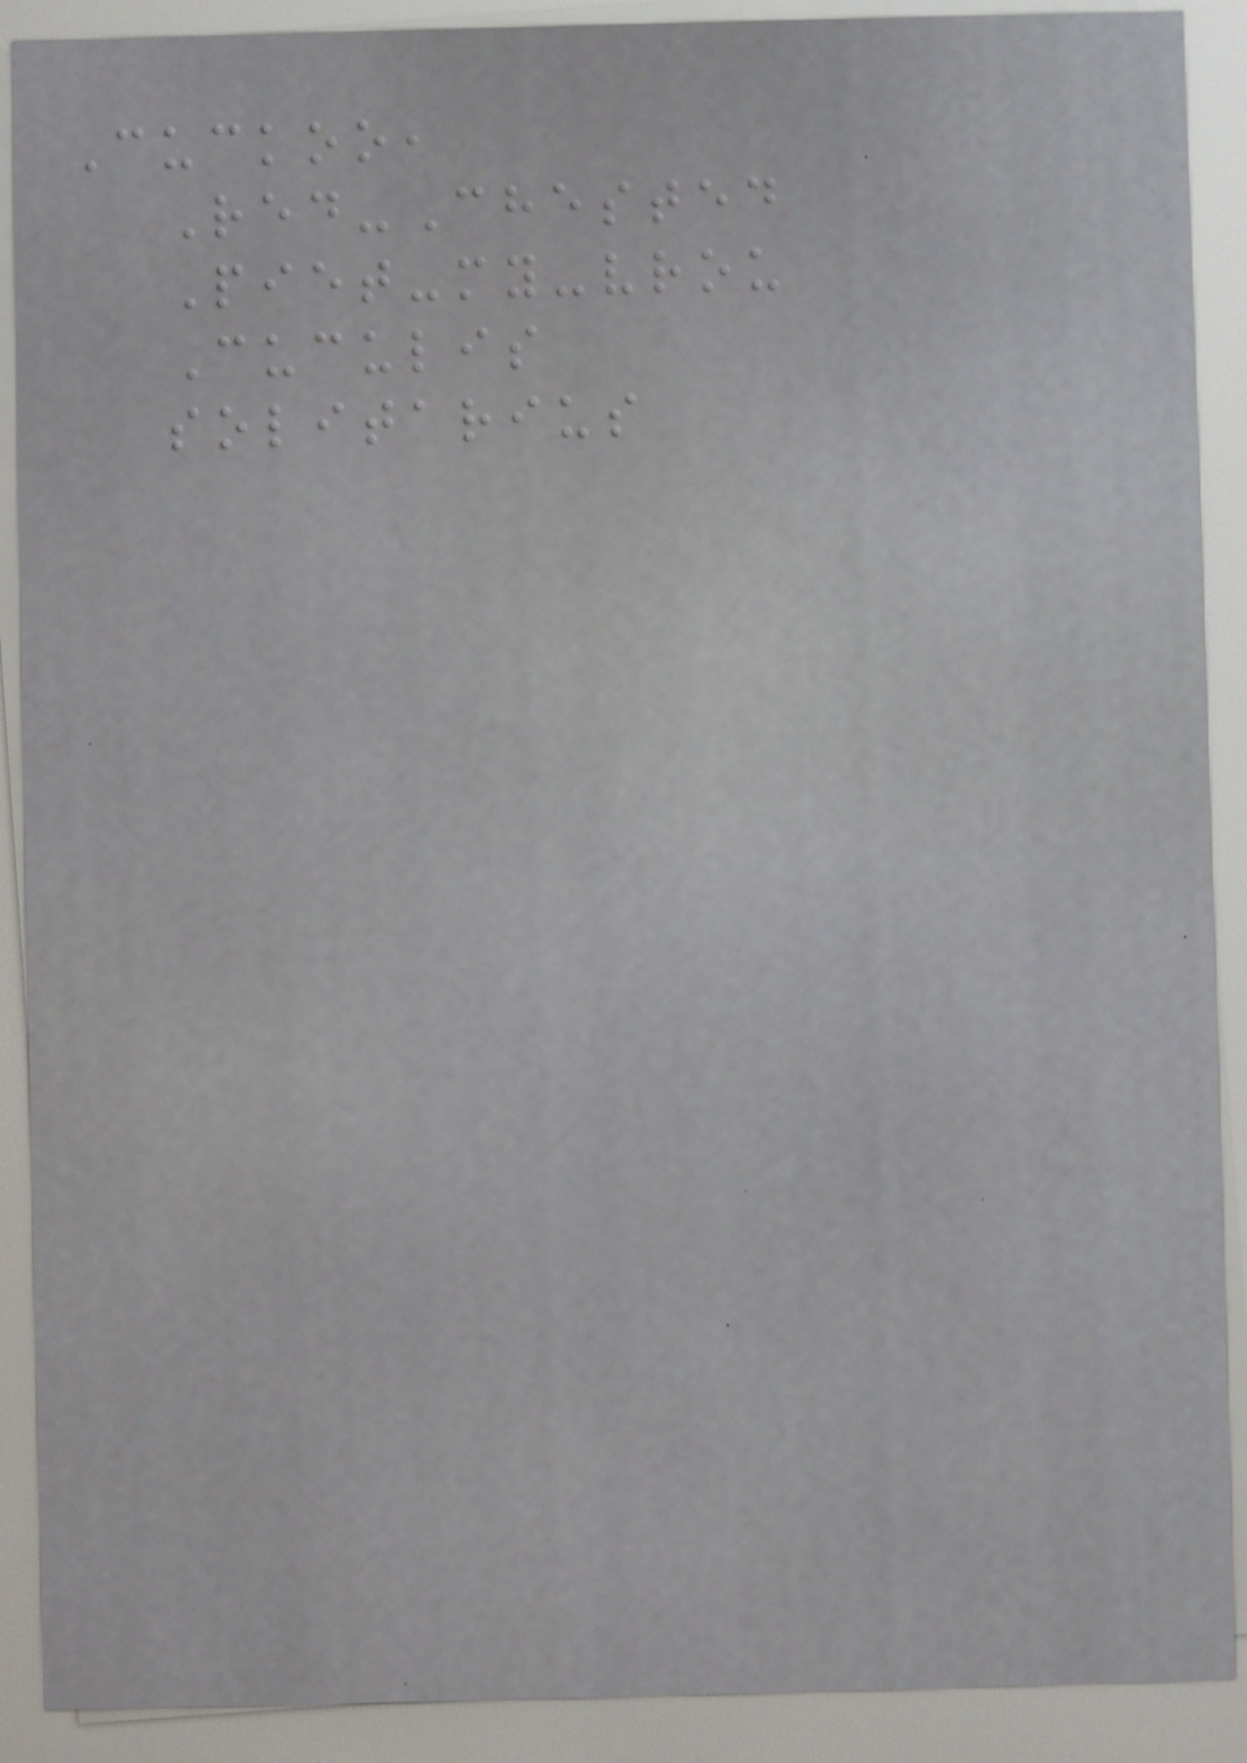Cuckoo,
Red-Chested
Piet-my-vrou
Cuculis
solitarius
